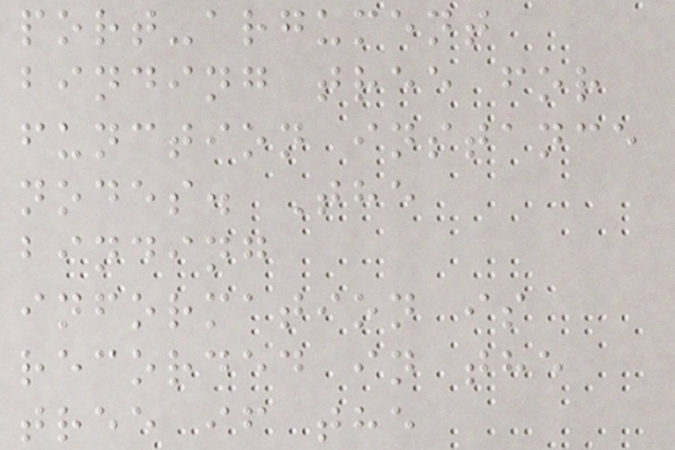port-argument
binding tree for
function instance
nodes. The
binding
information is
recorded in the
tree if the
